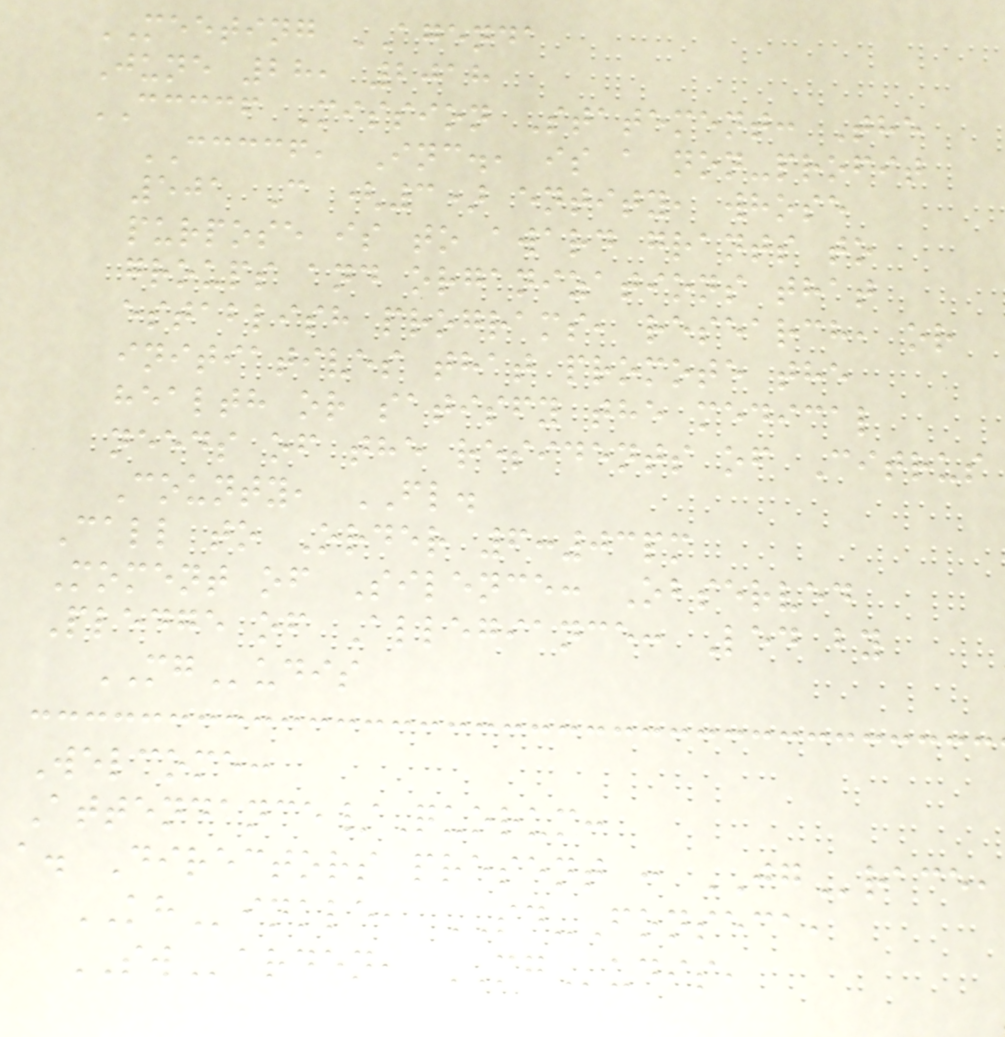MEETING AGENDA
June 28, 2018
CCCCF Mission Statement: The
CCCCF, Inc., is a non-profit
501 C (3) entity, whose
purpose is to award grants to
groups and organizations that
establish programs, research, or
initiatives that promote the
health or satisfy the medical
needs of the residents of Citrus
County, FL.
Call to Order 6:03pm
Moment of Silence: Observed
Pledge of Allegiance: Led by
MGudis
Welcome:
Attendance/Quorum:
a. Directors present : JGrace,
KHinkle, SD-Fonseca,
SWarden, MGudis,
